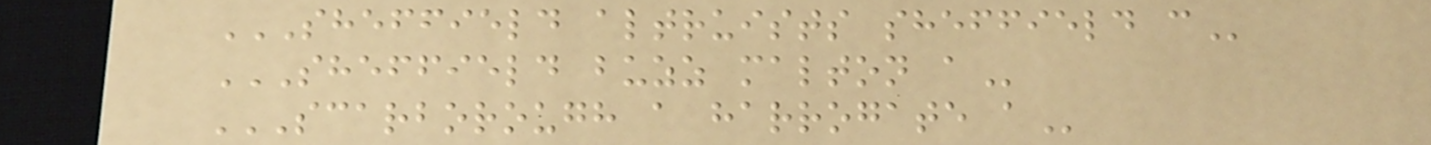SHEFFIELD ALTRUISTS SHEFFIELD C
SHEFFIELD BUZZ MALTON A
SCARBOROUGH A HARROGATE A
